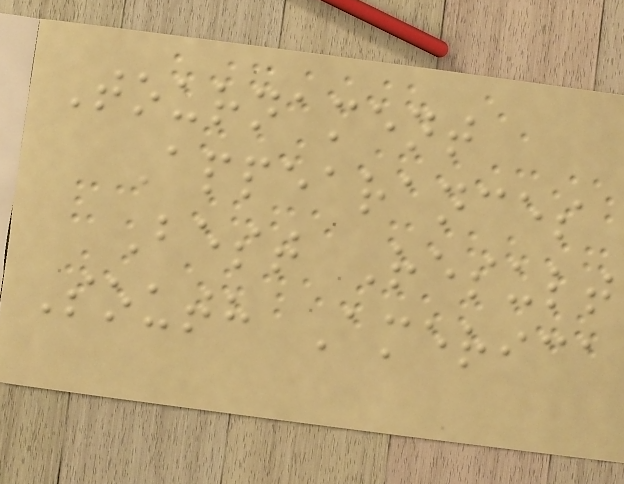Tournament
Appearances
Best Result
South America
